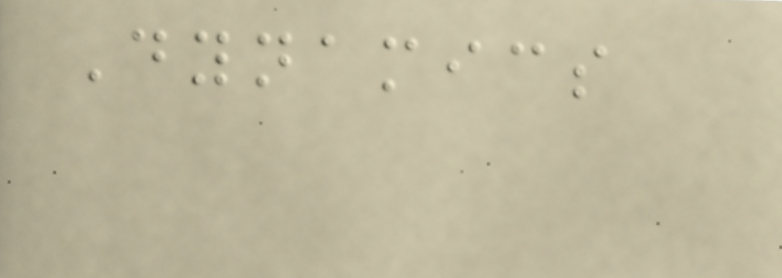Dynamics
